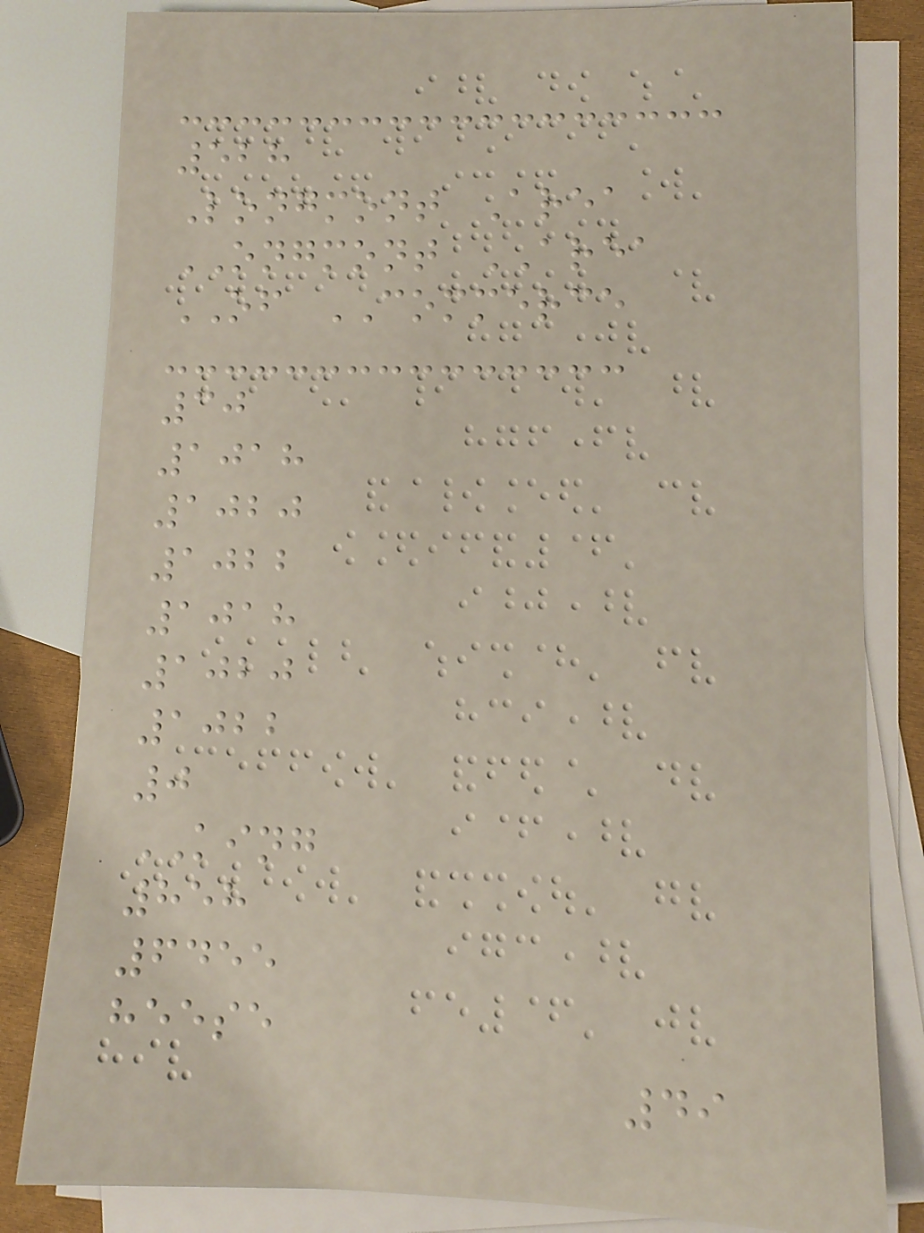528
Longmont Area
ONGMONT AREA
OF COMMERCE
30
1018
1020
1022
1018
1020
1022
0
KING
858
6455
heese
49
